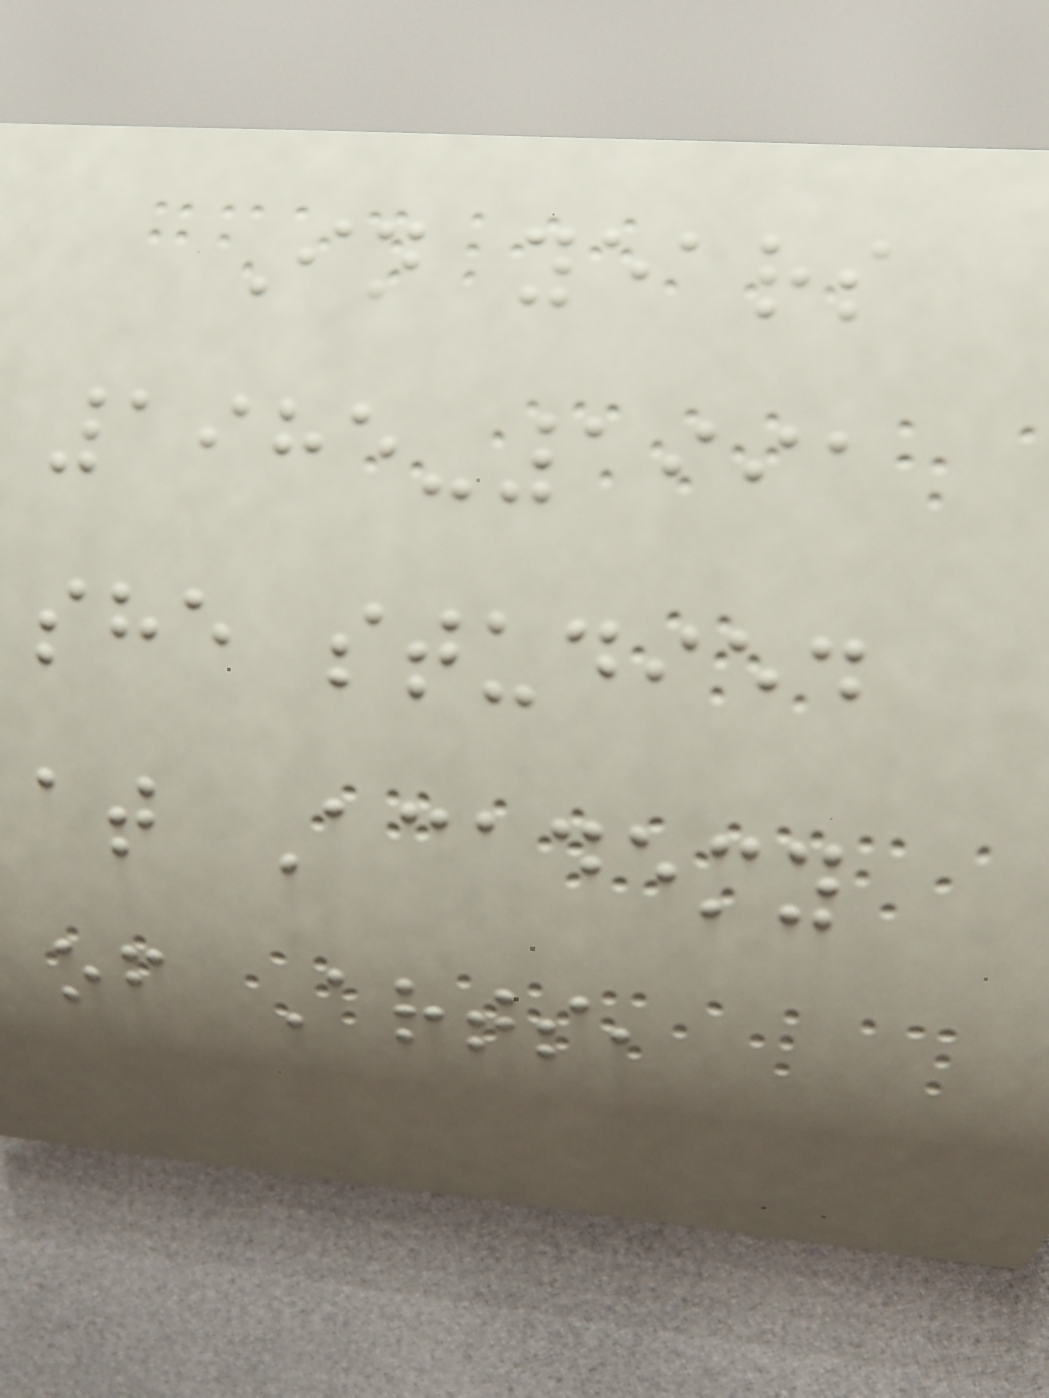In years
1985-1991
she studied
at Academy
of Arts,
